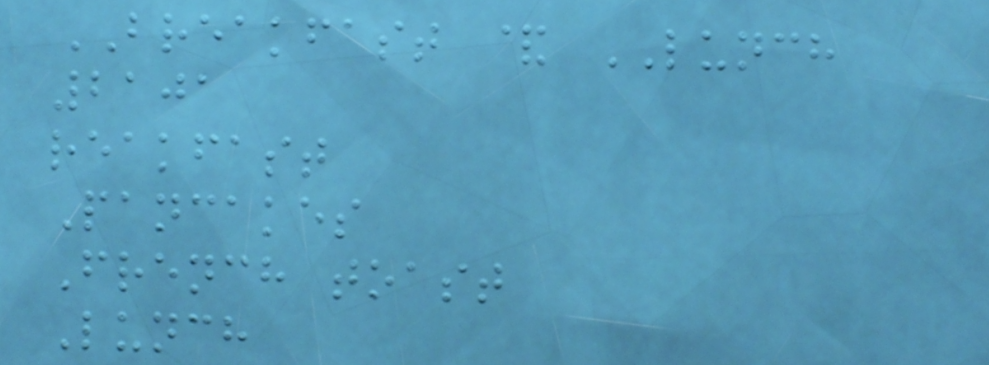BREAKFAST & LUNCH
2101
reakfast
Pancakes
French toast
Lunch
